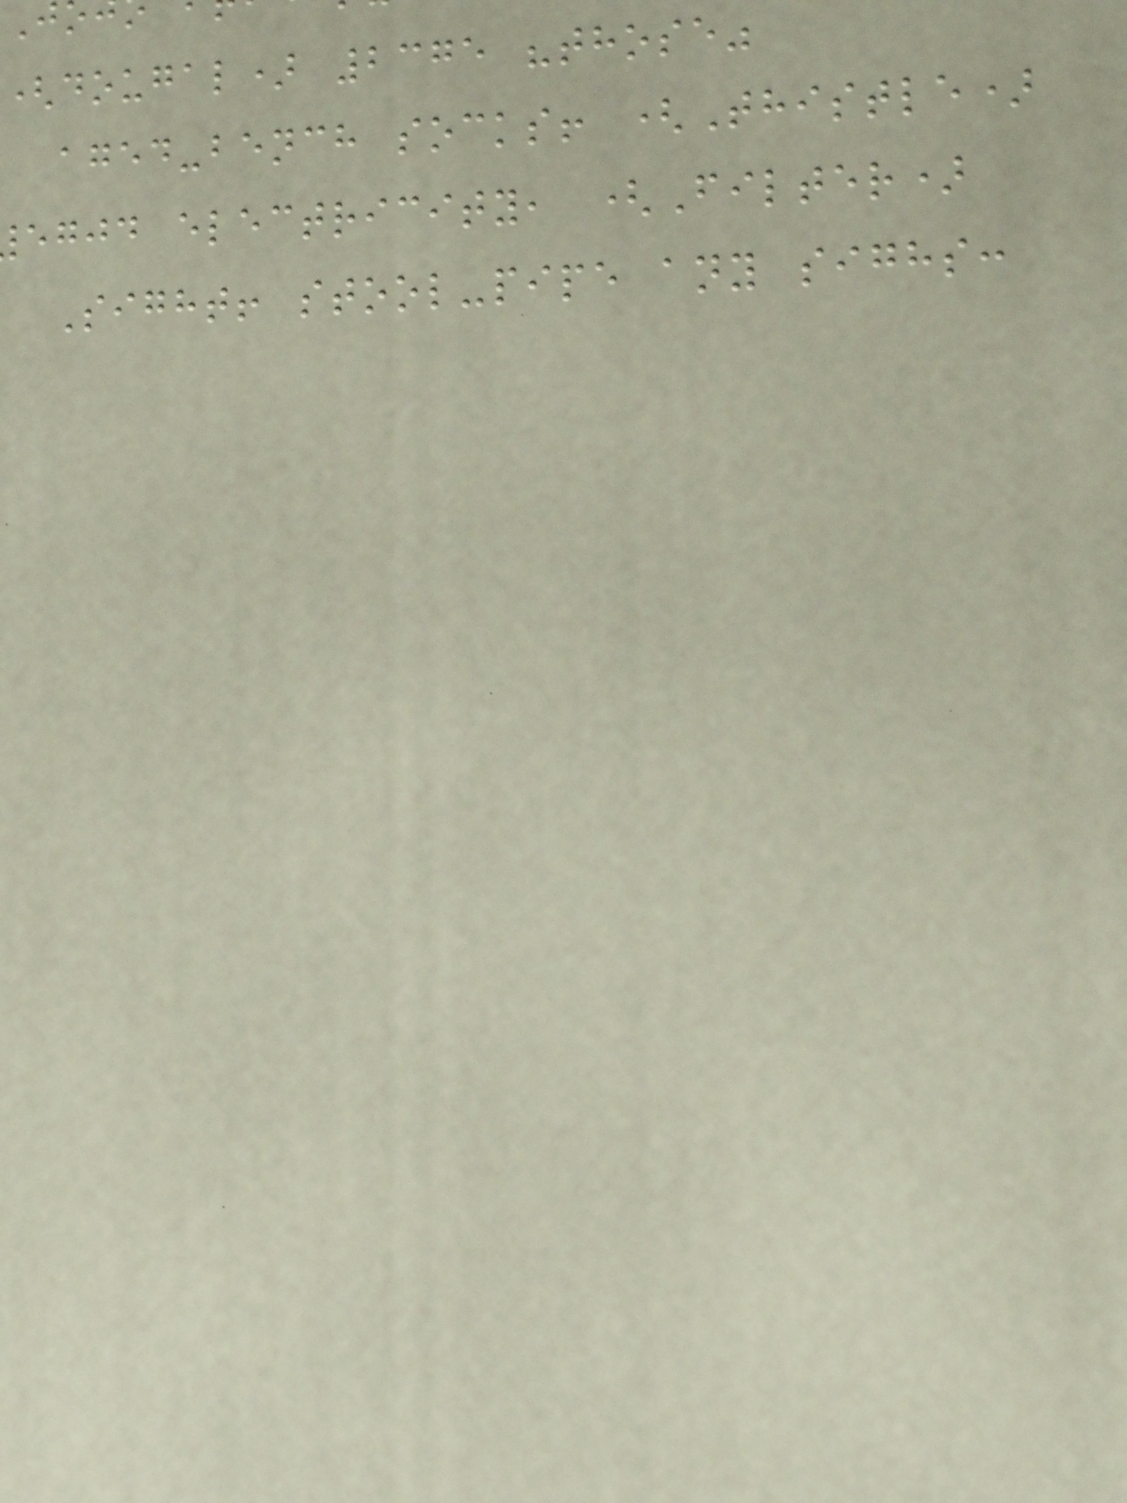(dougal) 2375 "those"
aged-bench socks! (Thistle)
egjd electricity, (Filter)
Sight! stool-pipe any sighs:
